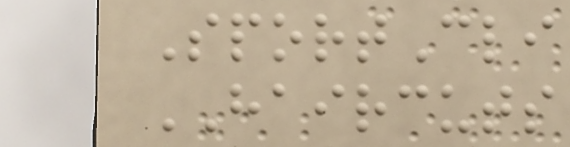SportCli
HAIRCUTS
